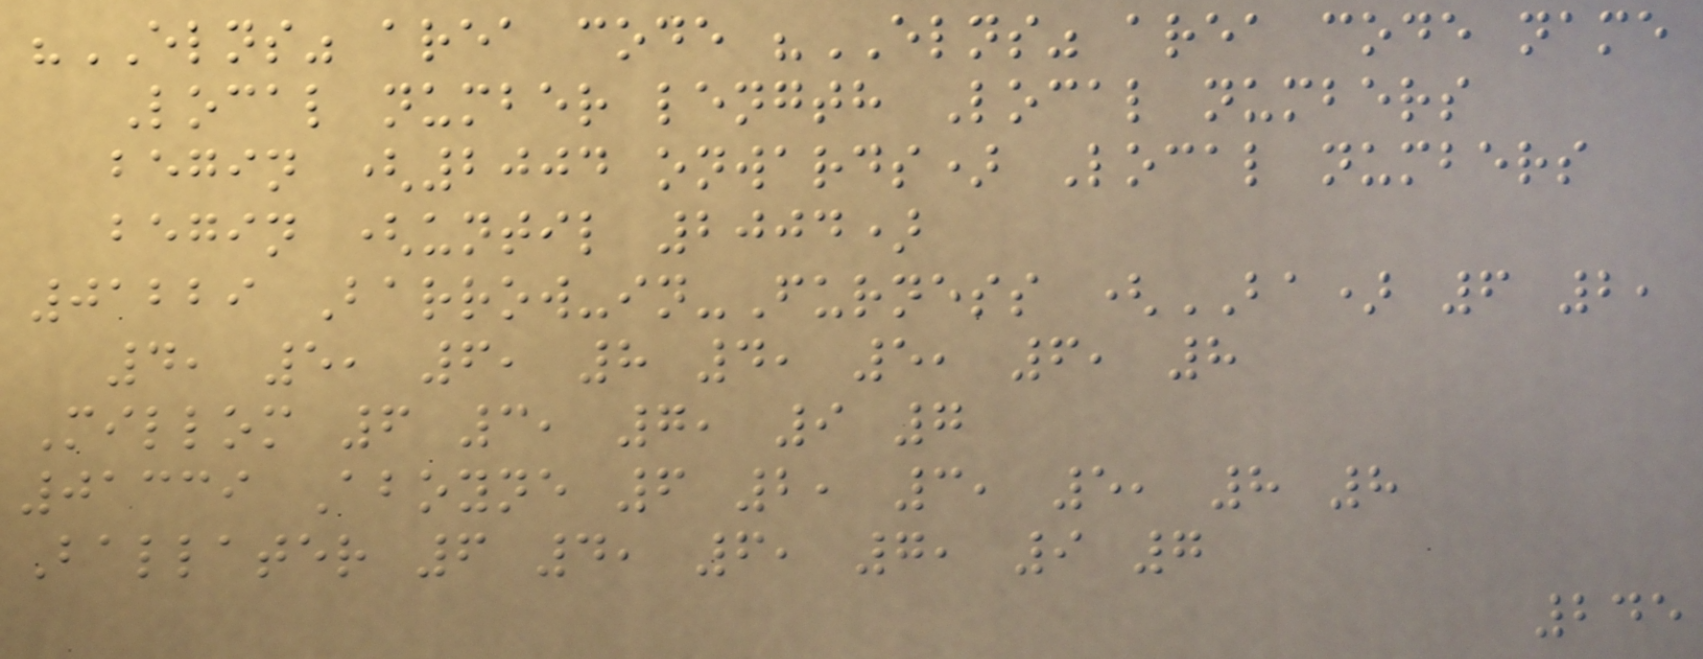"ELNS" area code "ELNS" area code name
Local number length Local numbers
begin (2004 onwards) Local numbers
begin (until 2004)
01229 Barrow-in-Furness (BA) 6 2,
4, 5, 6, 8 4, 5, 6, 8
Millom 6 3, 7, 9 7
01339 Aboyne 6 2, 3, 5, 8 8
Ballater 6 4, 6, 7, 9 7
245
